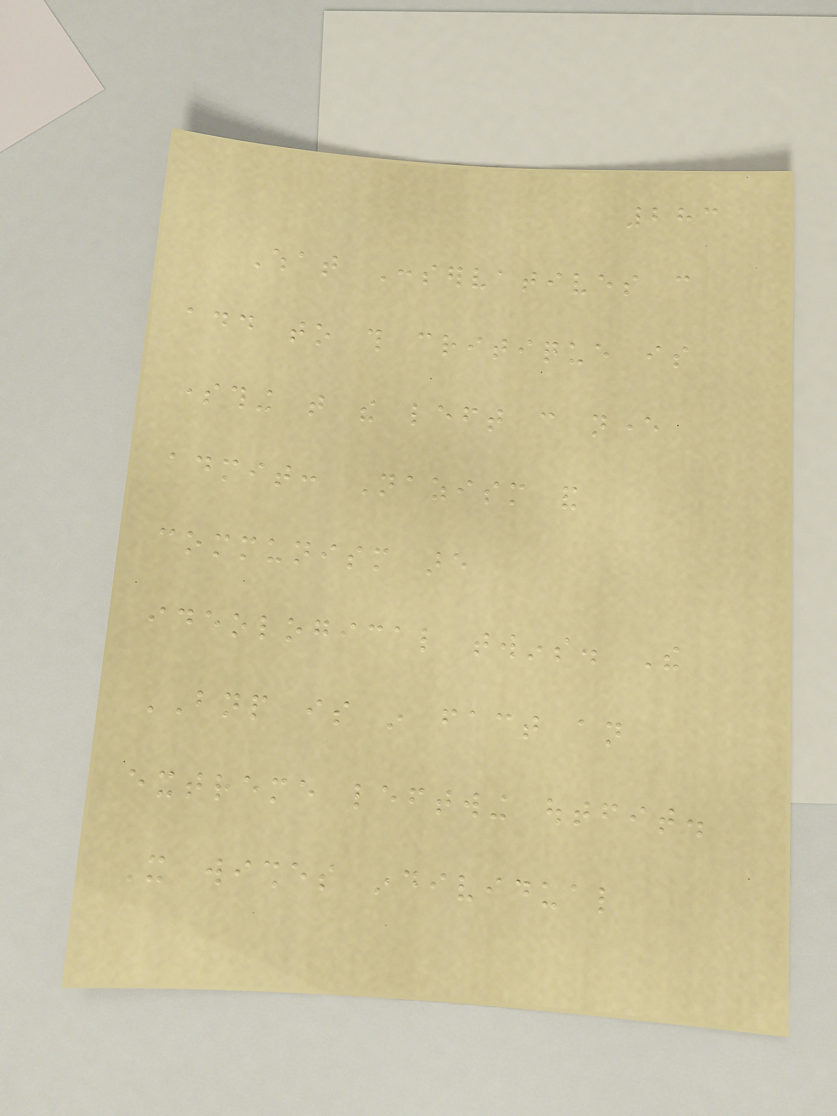283
What Conservatives can
add to this critique is
something that the left can never
admit: Nazism and
communism are
ideological twins. The
BNP is in fact an
extreme leftwing outfit.
It wishes individual
